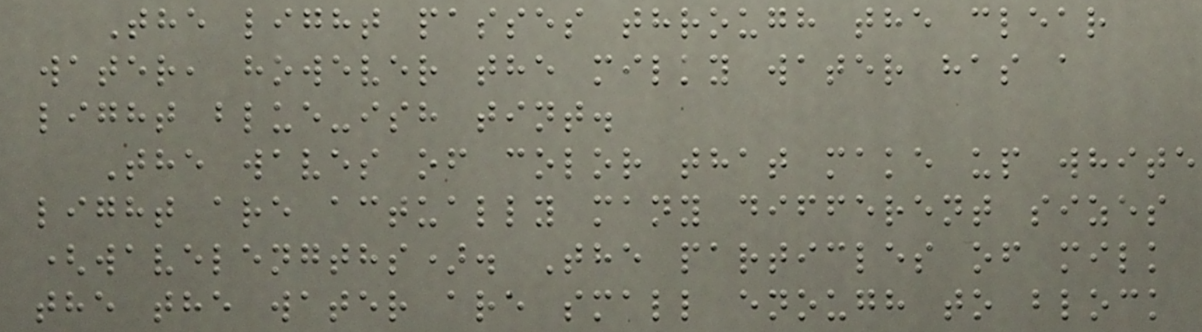The light passes through the clear
water, however the milky water has a
light blue-ish tint.
The waves of color that make up white
light are actually many different sizes
(wavelengths). The particles of milk
the the water are small enough to block
